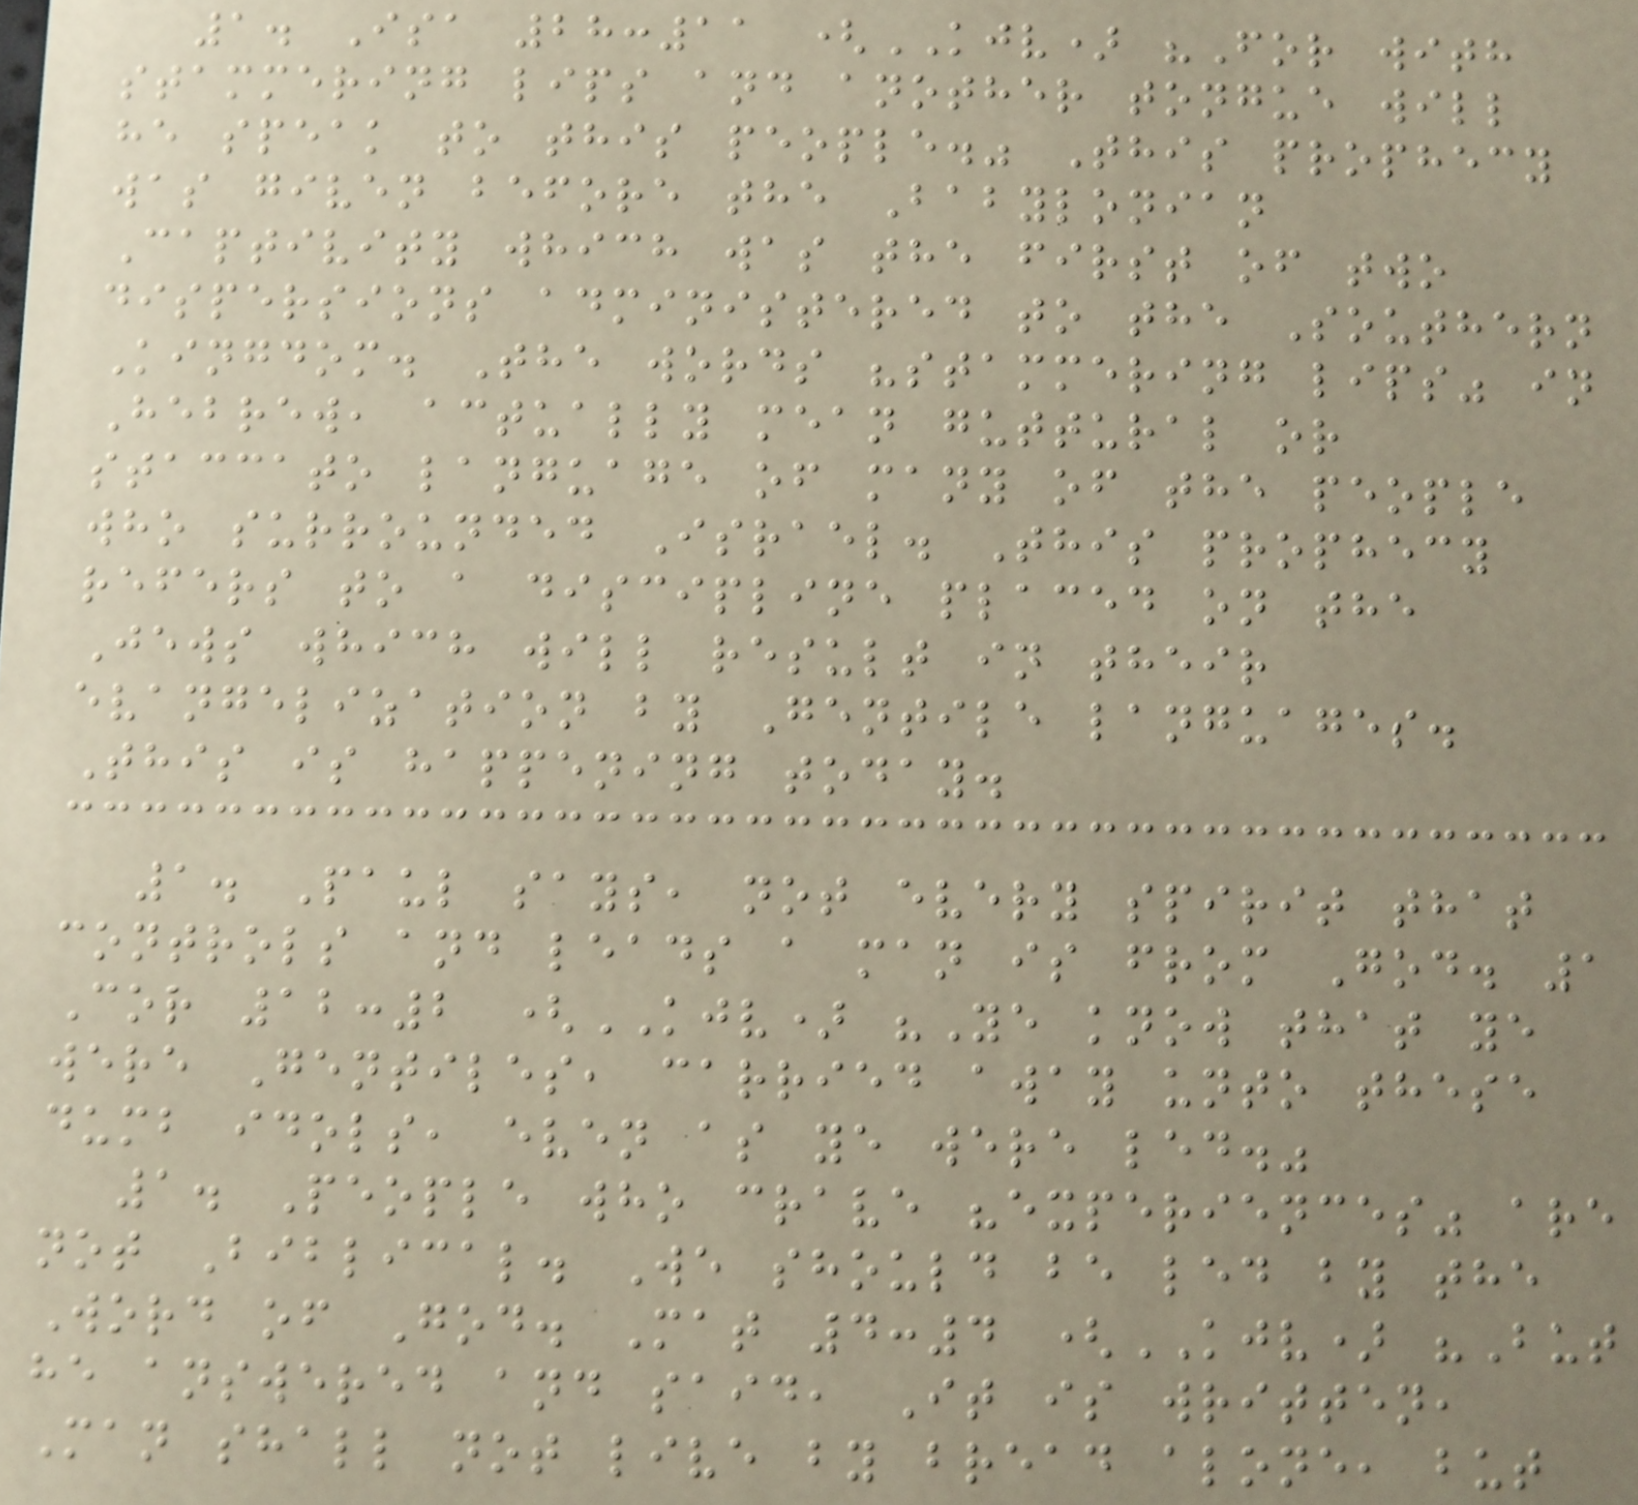1. Isa 28:11 (KJV) "For with
stammering lips and another tongue will
he speak to this people." This prophecy
was given before the Babylonian
Captivity which was the first of two
dispersions administered to the Southern
Kingdom. The words "stammering lips" in
Hebrew, actually mean guttural or
staccato language of many of the people
who surrounded Israel. This prophecy
refers to a discipline placed on the
Jews which will result in their
evangelization by Gentile languages.
This is happening today.
1. Paul says, not every spirit that
controls and leads a man is from God. 1
Cor 12:2 (KJV) "Ye know that ye
were Gentiles, carried away unto these
dumb idols, even as ye were led."
1. People who crave "experiences" are
not Biblical. We should be led by the
Word of God. Mat 4:4 (KJV) "But
he answered and said, It is written,
Man shall not live by bread alone, but
